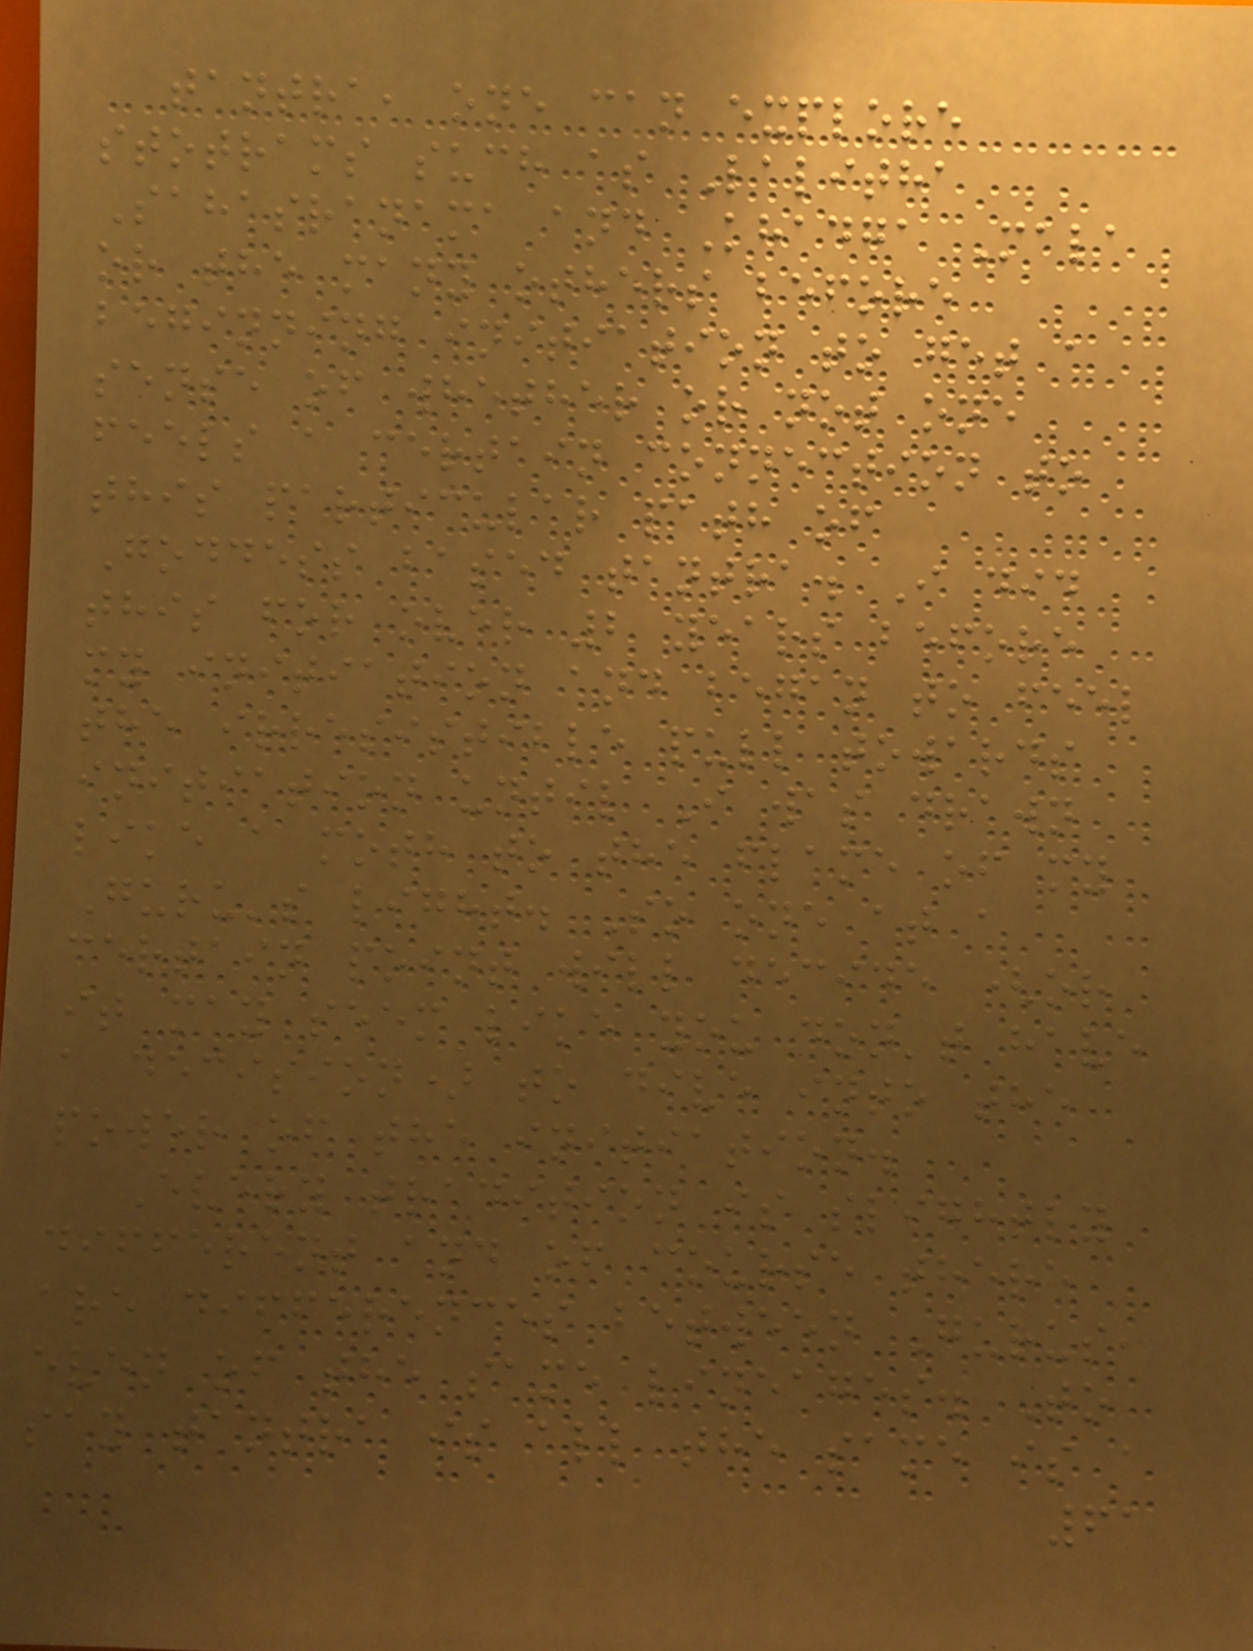tantra, one can explore
stotrams such as Lalitha
Sahasranama and Khadga Mala
or the many others before
beginning initiation to get a
sense of whether or not one
feels a certain connection to
this particular path of
Goddess based tantra. I did
this for over 2 years before
my initiation and began to feel
the irresistible pull towards
initiation until I was drawn
like a moth to the flame of my
Guru's light. So one at a
certain point will decide (or
it may seem like you don't have
a decision) to dive into the
power of the initiation.
Every tradition is slightly
different and of course there
are differences between Gurus,
even of the same lineages. To
say tantra is all the same is a
61
